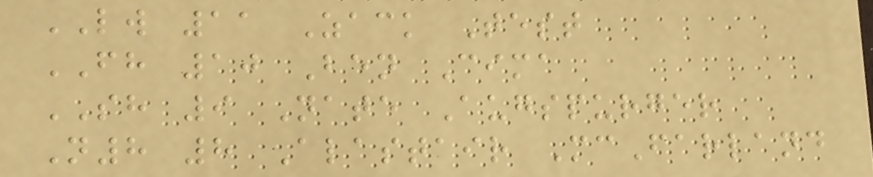LW 11 Zack Test
FH 10 Ben Cima
SH 9 Nate Augspurger
N8 8 Alastair McFarland
